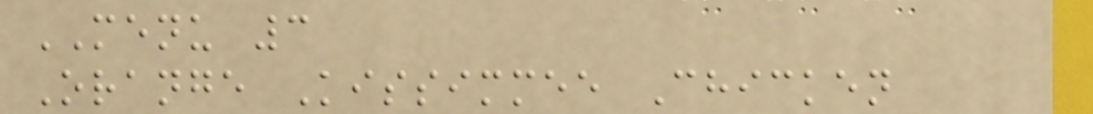MENU 3
Orange Kissimmee Chicken
